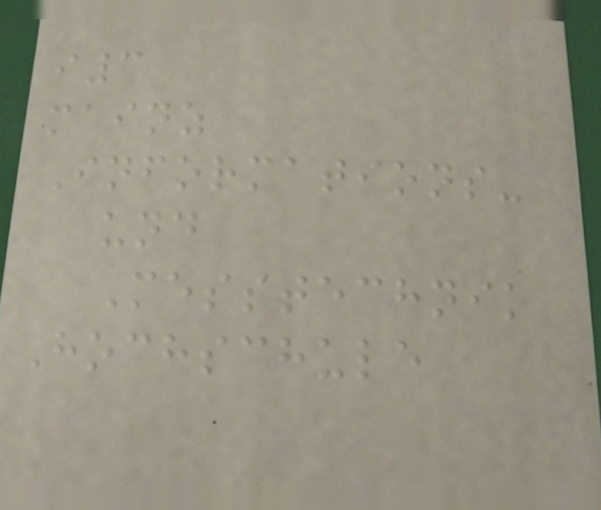i3
mainz
Informations-
und
Messtechnik
Hochschule
